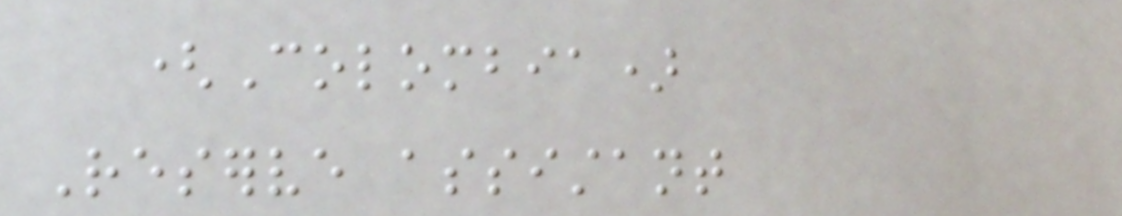(Colombia)
Reserve assistant
